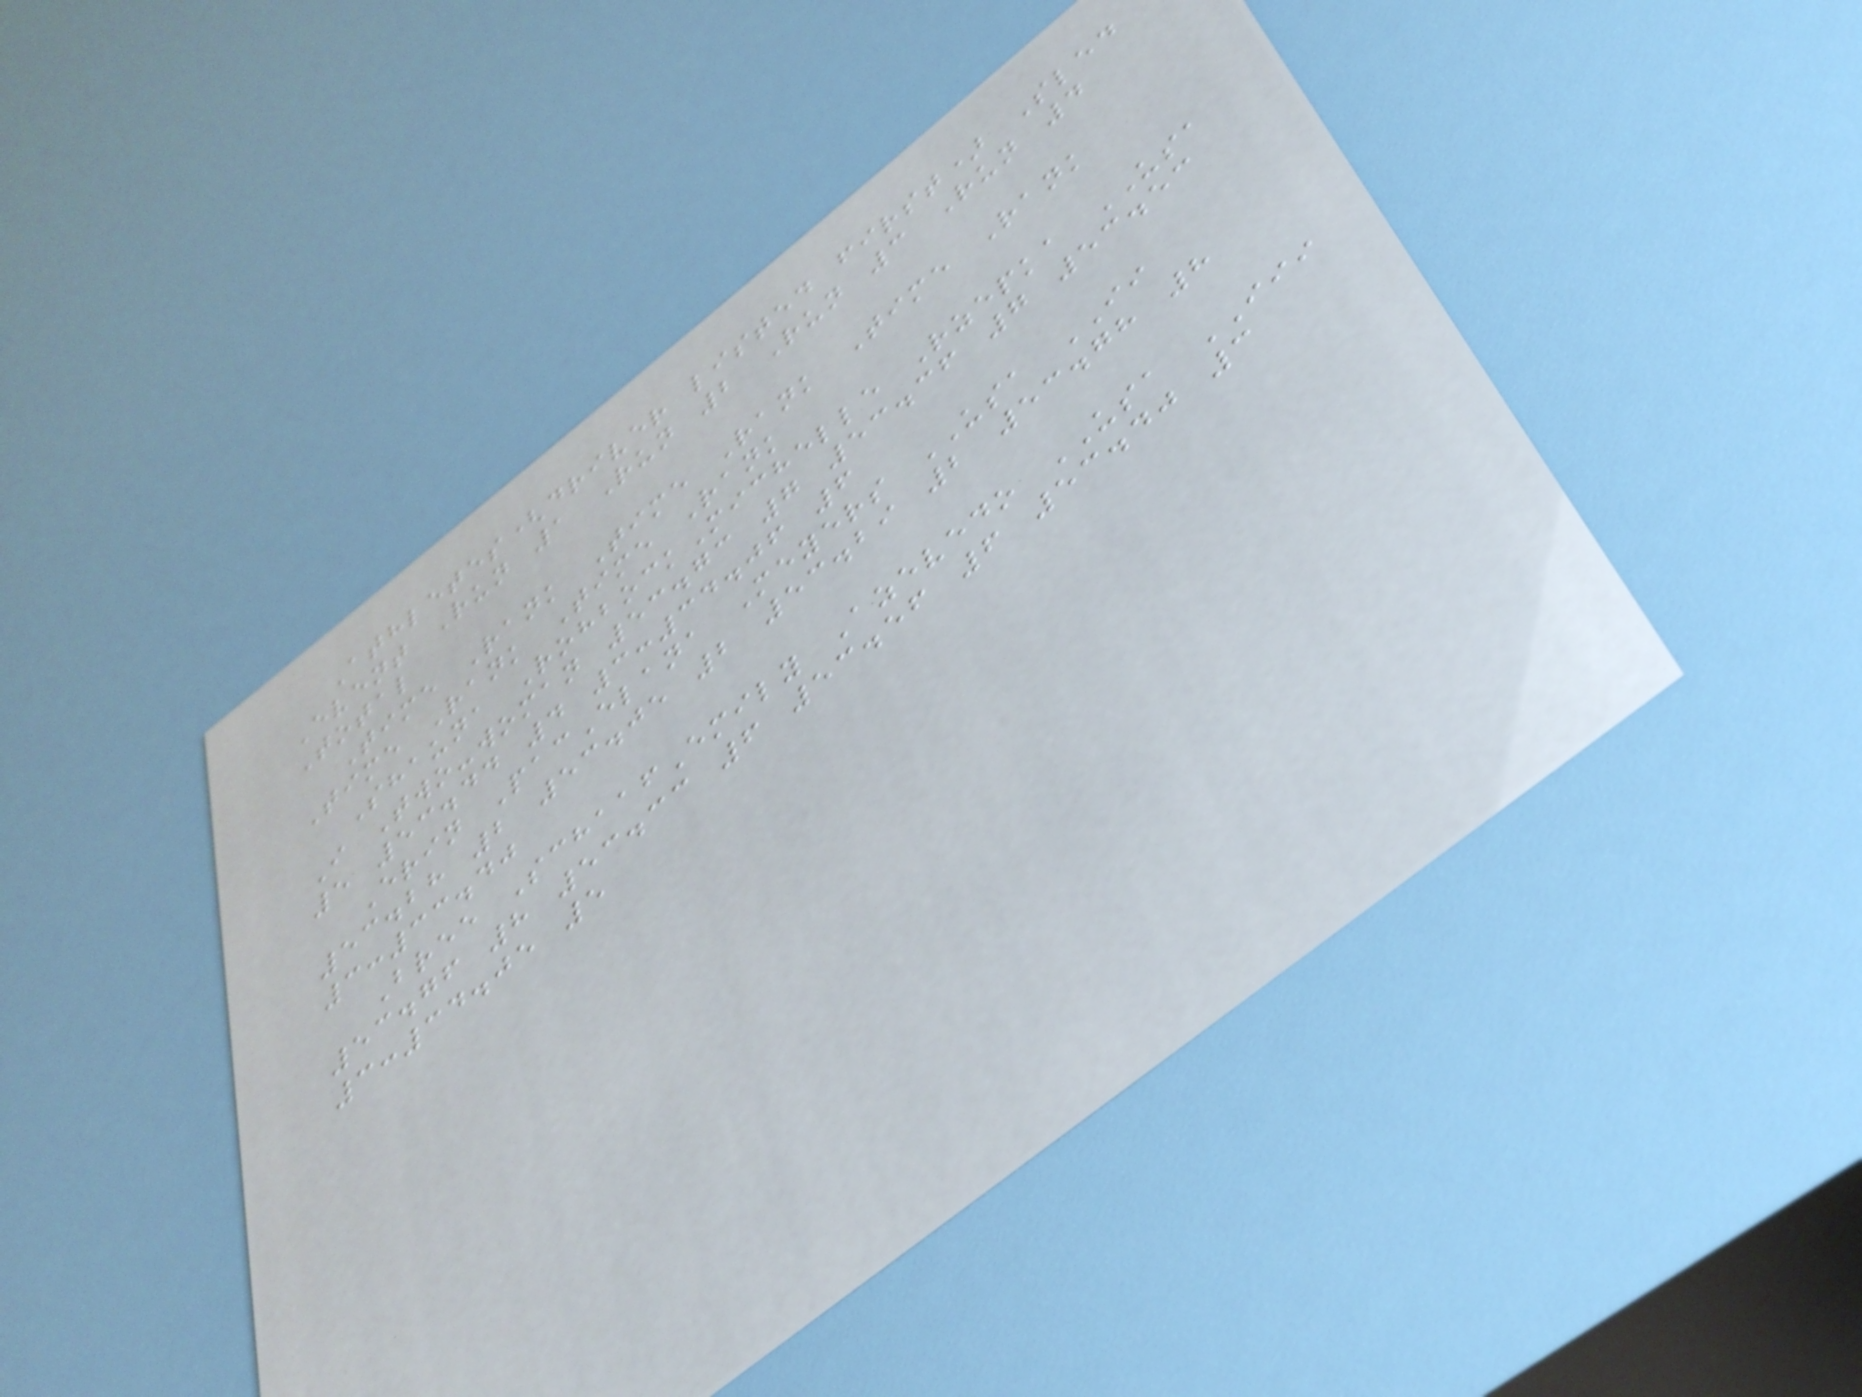Athletes(driver listed first) Sled
Event Run 1 Run 2 Run 3 Run 4
Total
Time Rank Time Rank Time Rank
Time Rank Time Rank
Shauna RohbockMichelle Rzepka USA
I Two-woman 53.73 7 53.36 7 53.53
5 53.44 4 3:34.06 6
Erin PacElana Meyers USA II
53.28 2 53.05 2 53.29 2 53.78 8
3:33.40
Bree SchaafEmily Azevedo USA III
53.76 8 53.33 6 53.56 6 53.40 3
3:34.05 5
